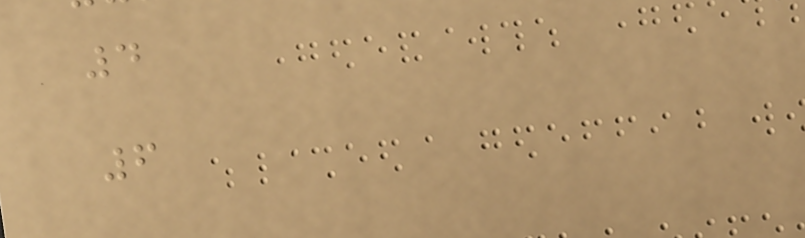4
6
